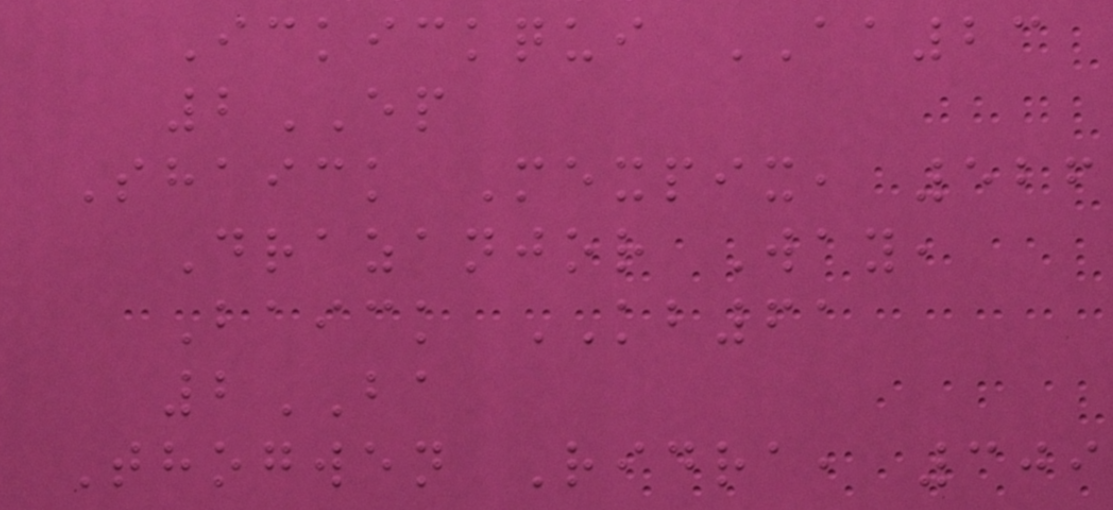Ickickqui AA23
2EP
Shaick Mexpix, 526
Drazanjor Way,
Baick KB61
2BA
Thogwen Ridra, 309
